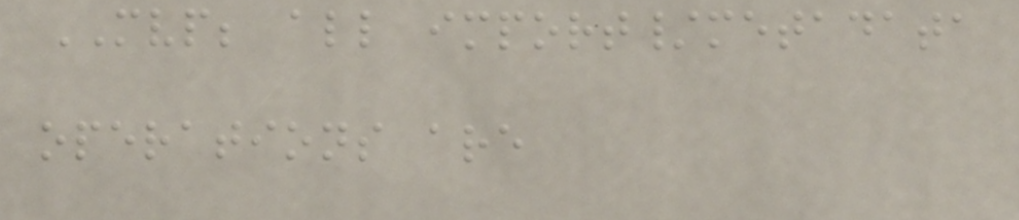MVP; all import/metadata
operations are
